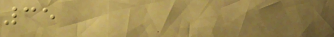35
